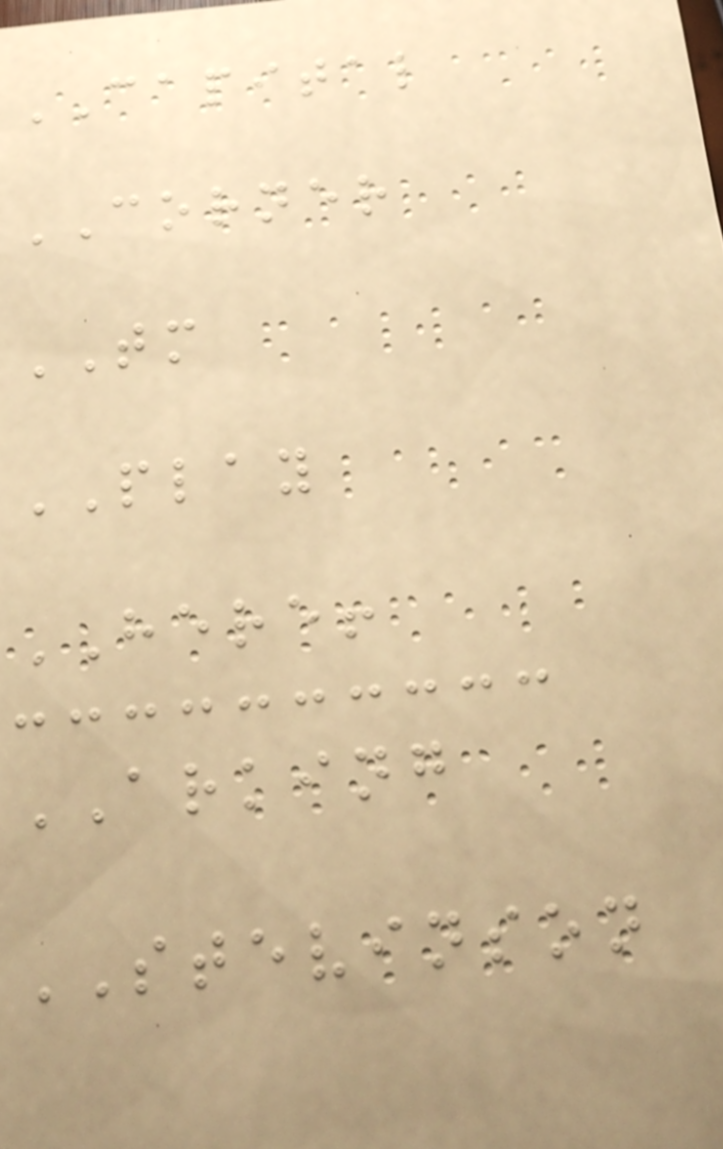CAPITAL
CORNER
TM
PLAY
HERE!
ARKING
STEVINSON
